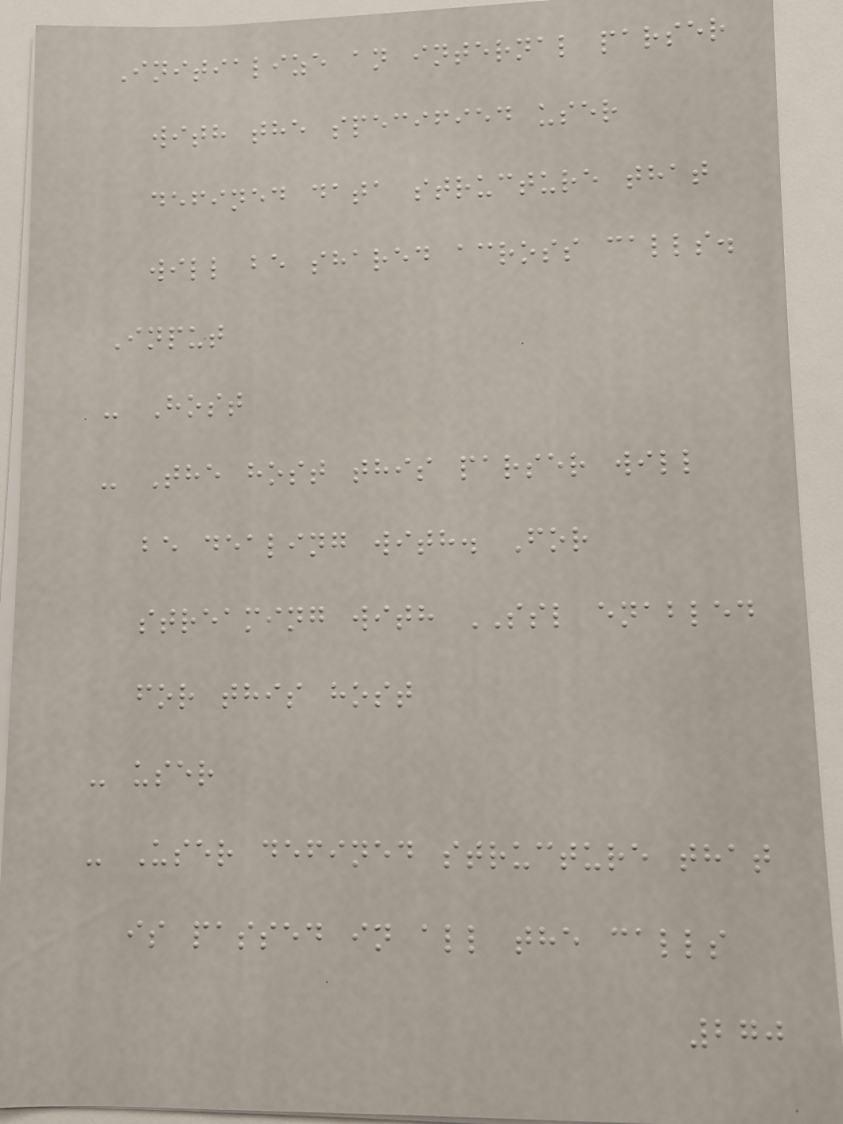Initialize an internal parser
with the specified user
defined data structure that
will be shared across calls.
Input
- Host
- The host this parser will
be dealing with. For
streaming with SSL enabled
for this host
- user
- User defined structure that
is passed in all the calls
270
